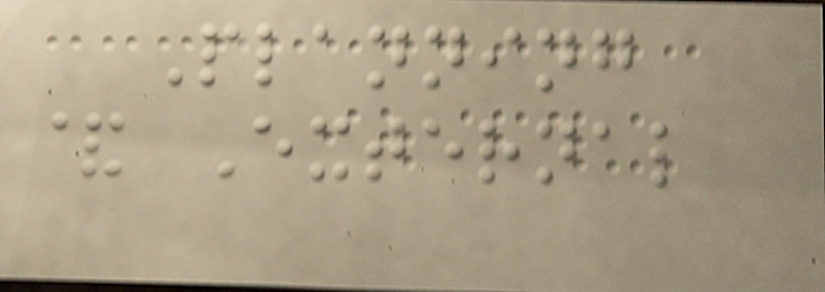Planning
& External
